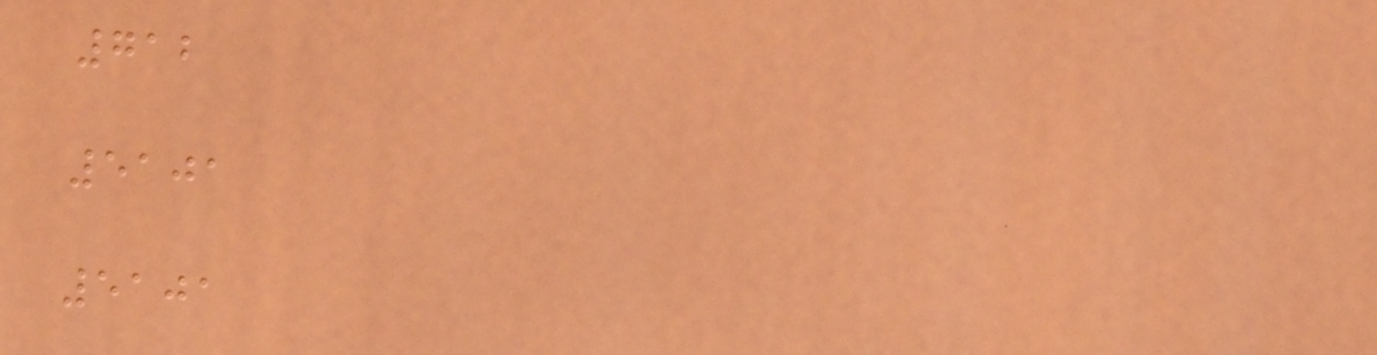712
5101
5101
